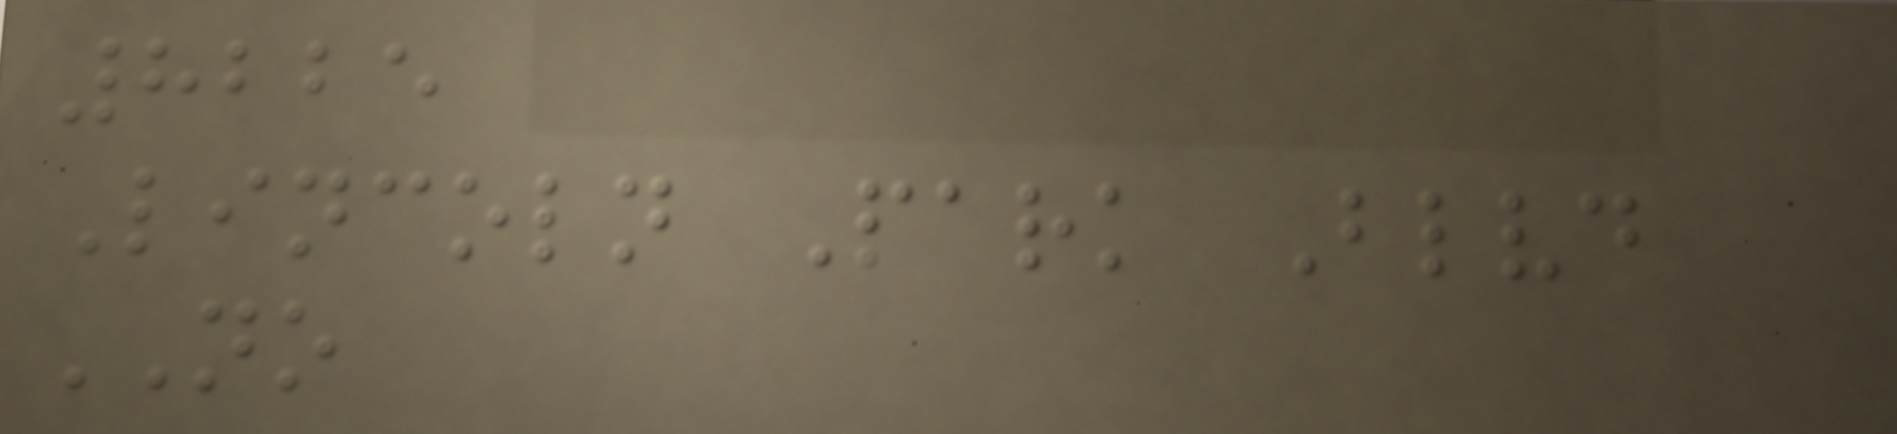8225
Lincoln Park Blvd
NO
